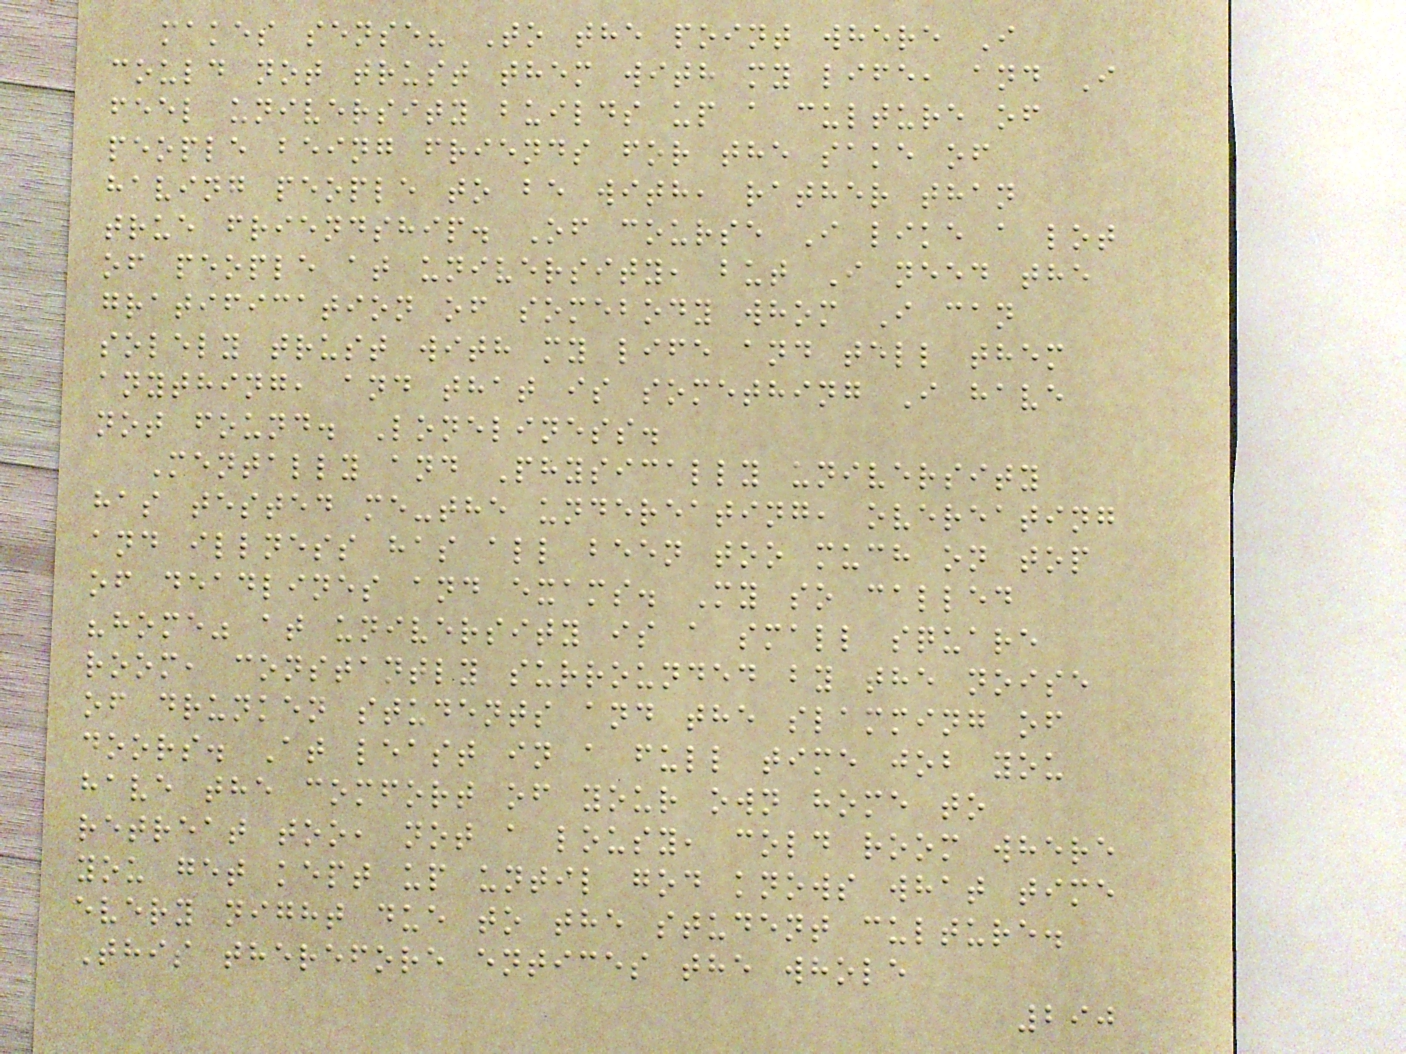makes sense? To the point where I
could not trust them with my life, and I
feel university builds up a culture of
people being friends for the sake of
having people to be with, rather than
true friendship. Of course I like a lot
of people at university, but I need the
gratification of somebody whom I can
solely trust with my life and tell them
anything, and that is something I have
not found. Loneliness.
Mentally and Physically university
has tested me-the undereating, overeating
and illness has all been too much on top
of deadlines and exams. My so called
"home" at university is a small square
room, constantly surrounded by the noise
of drunken students and the slamming of
doors. At least in a full time job you
have the comfort of your own home to
retreat too, not a lousy, cold room where
you get kept up until god knows what time
every night due to the student culture.
This therefore entices the whole
290
